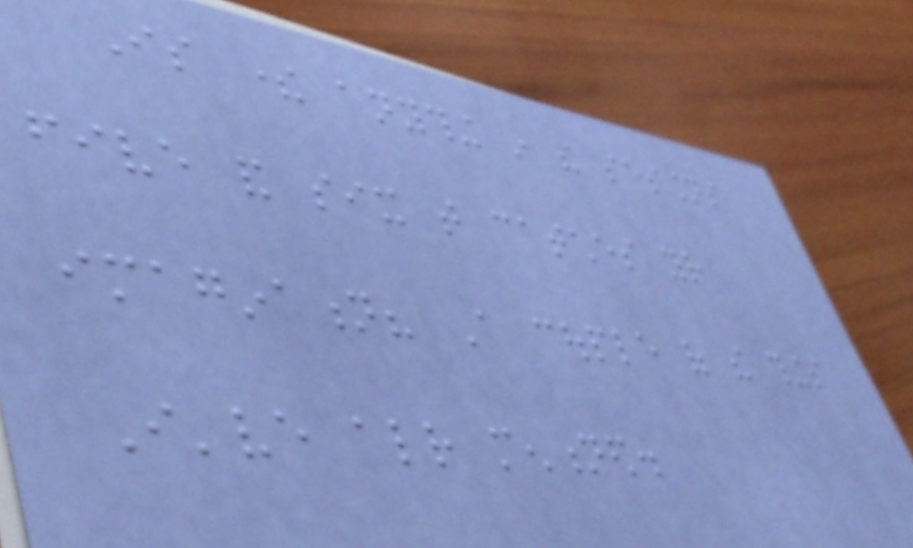Is there anything in the sessions
five and six that catches your
imagination? A couple of the things
I've already mentioned.
